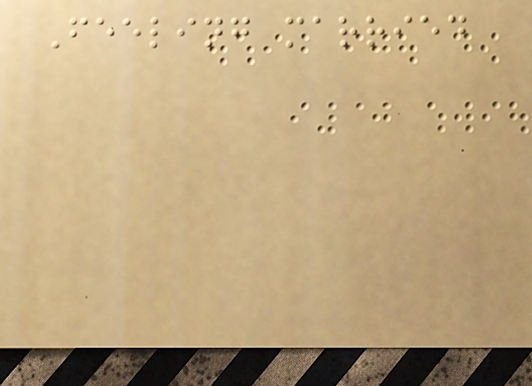Feeling married
